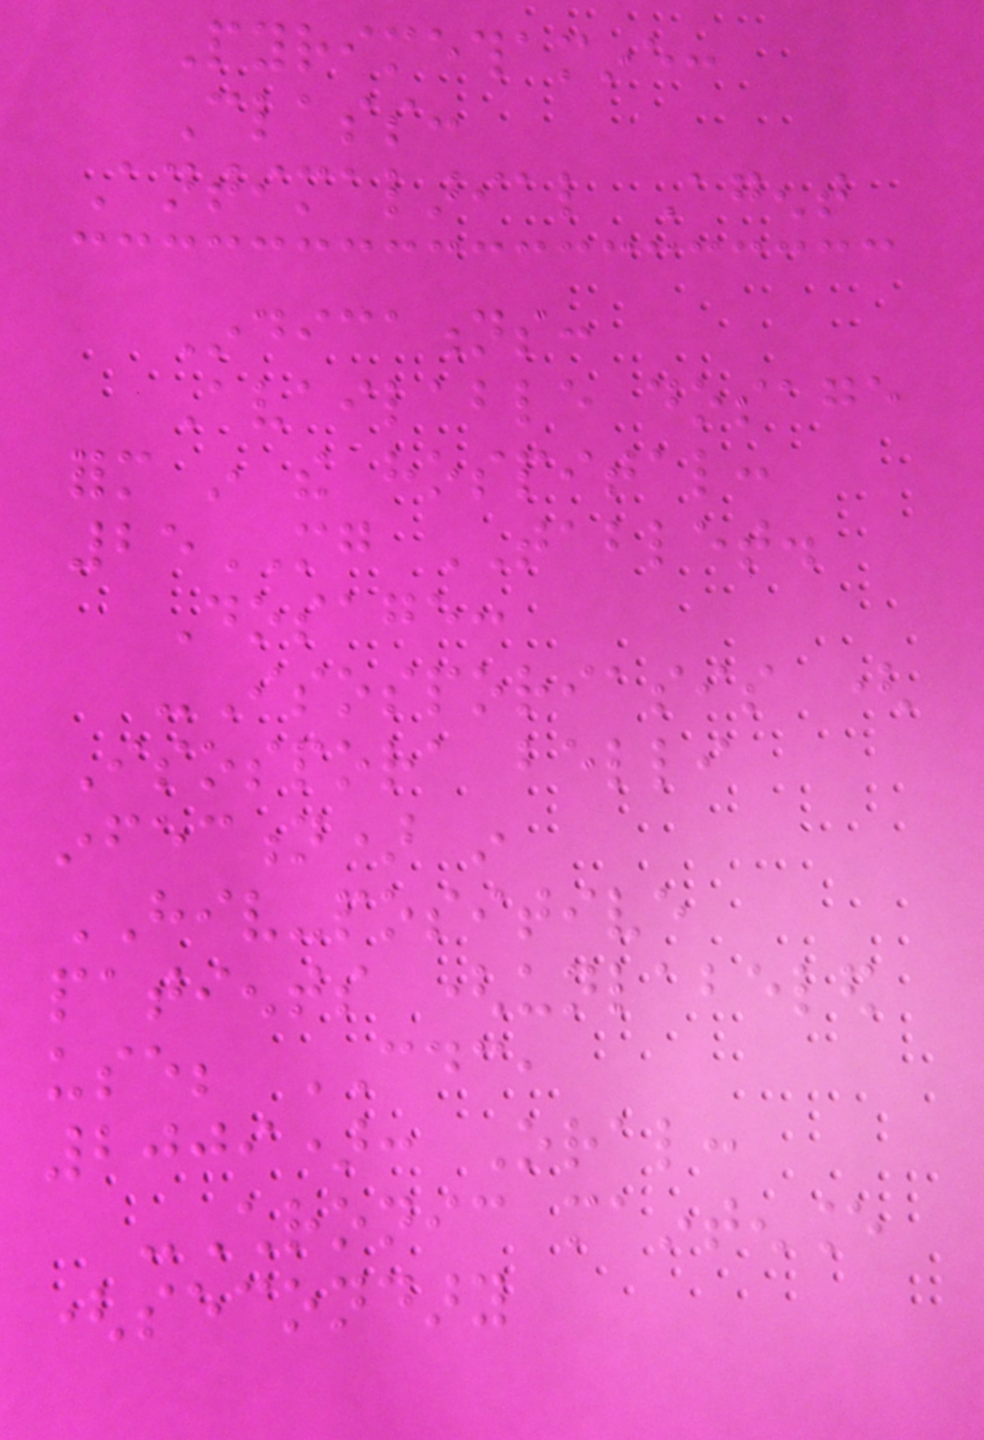Pyrimethamine:
Class:
Antimalarial Agent
Indications:
Available dosage
form in the hospital:
25MG TABLET.
Dosage:
-Isosporiasis (
Isospora belli
infection) in
HIV-positive
patients (unlabeled
use; CDC,
2009): Oral:
-Chronic maintenance
(secondary
